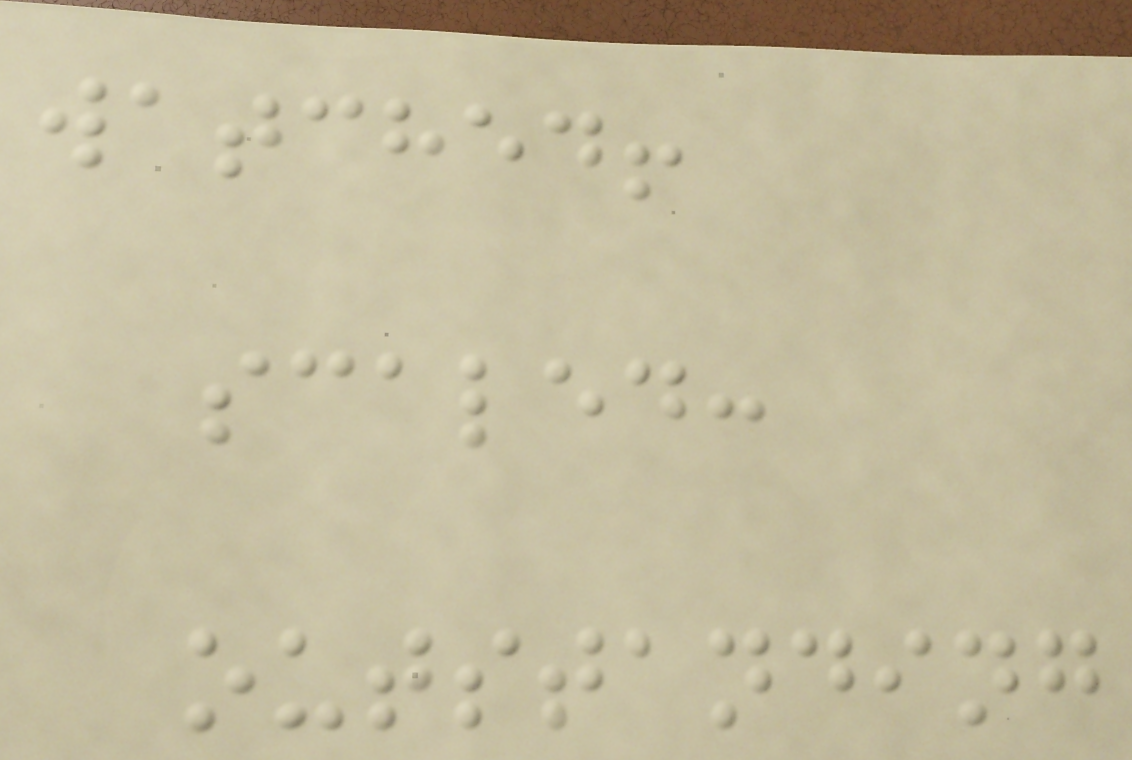watched!
scaled:
outstanding
